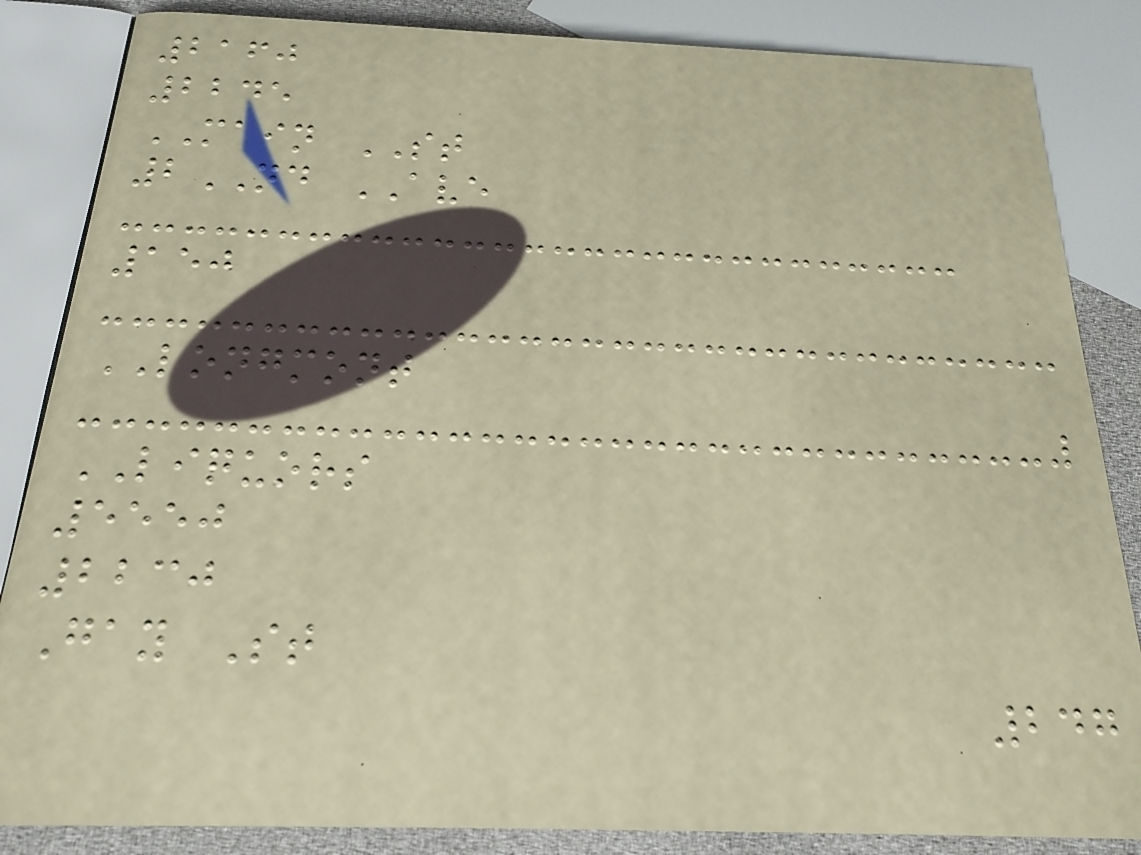2160
2245
MAIN ST
2ND AVE
150
LONGMONT
LIQUORS
5550
2230
Gay St
247
